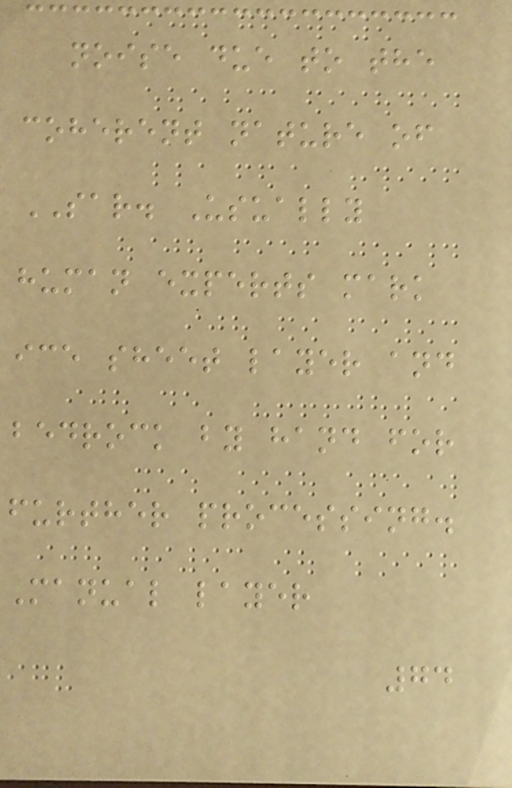noise due to the
coherent nature of
SAR. Usually
human experts mark
ice sheet layer and
bedrock by hand for
further processing.
Manual layer
74
